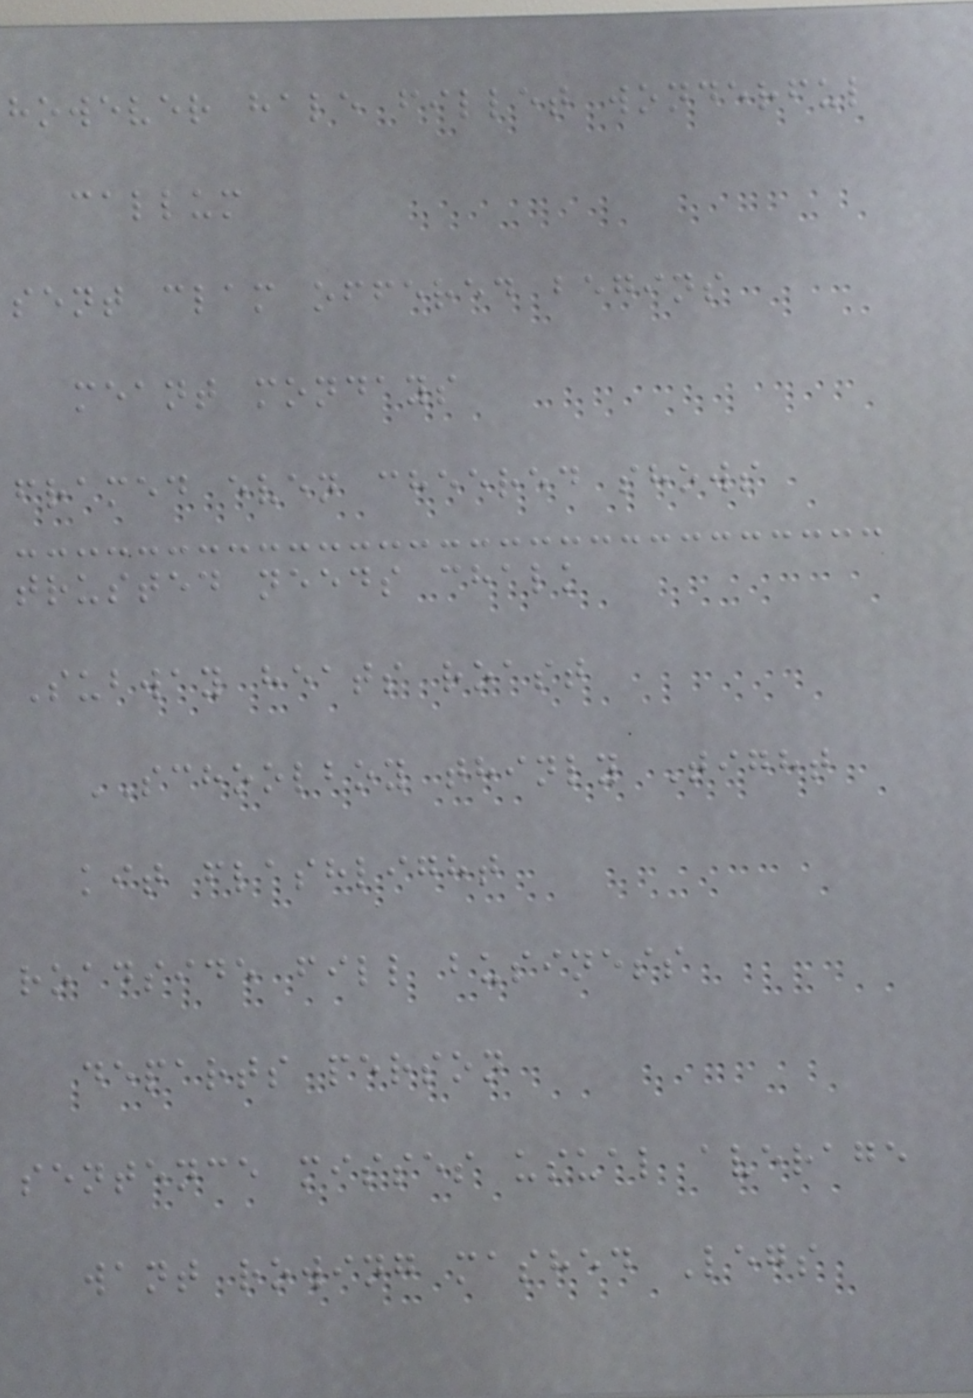however hale fillet wonderful
callum
sent clam offered begins
meant mondays
framed even cheered shows
trusted needs chalk
Subway heats roast
SCHOOLBOY thinly Tight
kit flashlight
roadside fill business
departs person
sentence misses usual average
want rowing mashed Legs
